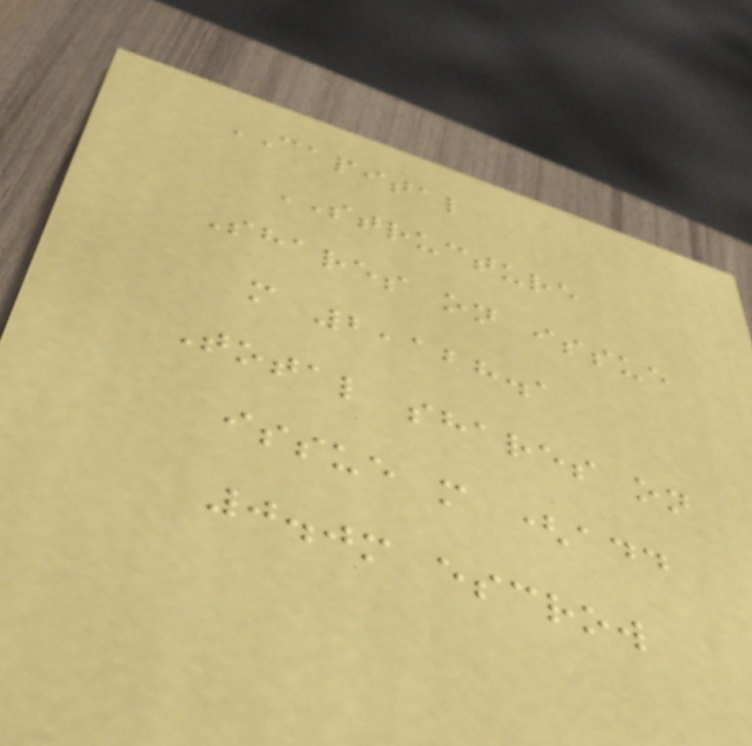CAPITAL
STRUCTURE
Shares on issue
m 2,128.1
Total shares on
issue m (add
0.0m escrow
